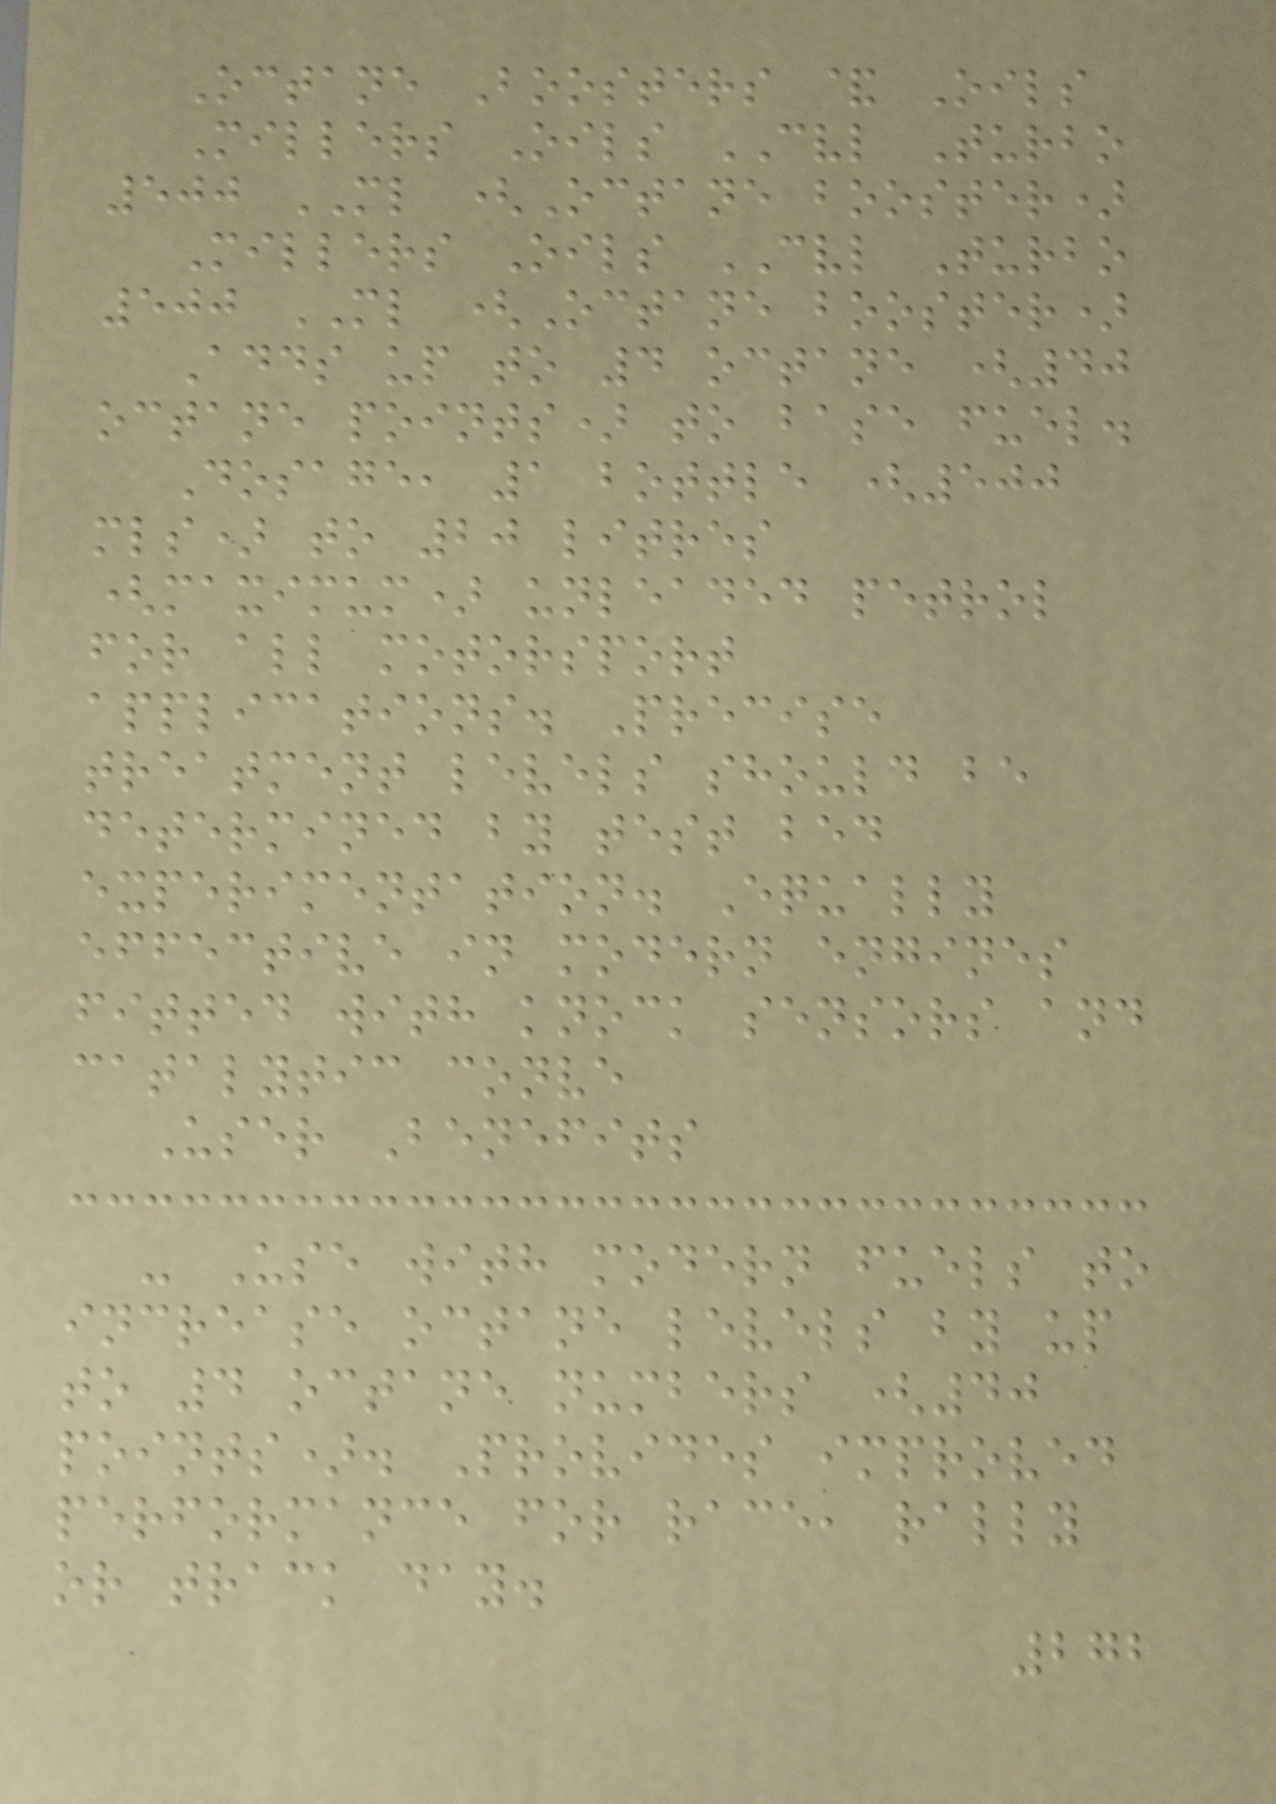Octane Boosters & Oils
Millers Oils CVL Turbo
500 ML (Octane booster)
Millers Oils CVL Turbo
500 ML (Octane booster)
Adds up to 4 octane (40
octane points) to base fuel.
Dosage, 1 bottle (500
mls) to 20 litres
(maximum) unleaded petrol
for all motorsport
applications. Precise
treatment levels should be
determined by test bed
experimentation. Equally
effective in modern engines
fitted with knock sensors and
catalytic conve
User Benefits
- Use with modern fuels to
increase octane levels by up
to 4 octane numbers (40
points). Provides improved
performance for race, rally
or track day.
272
